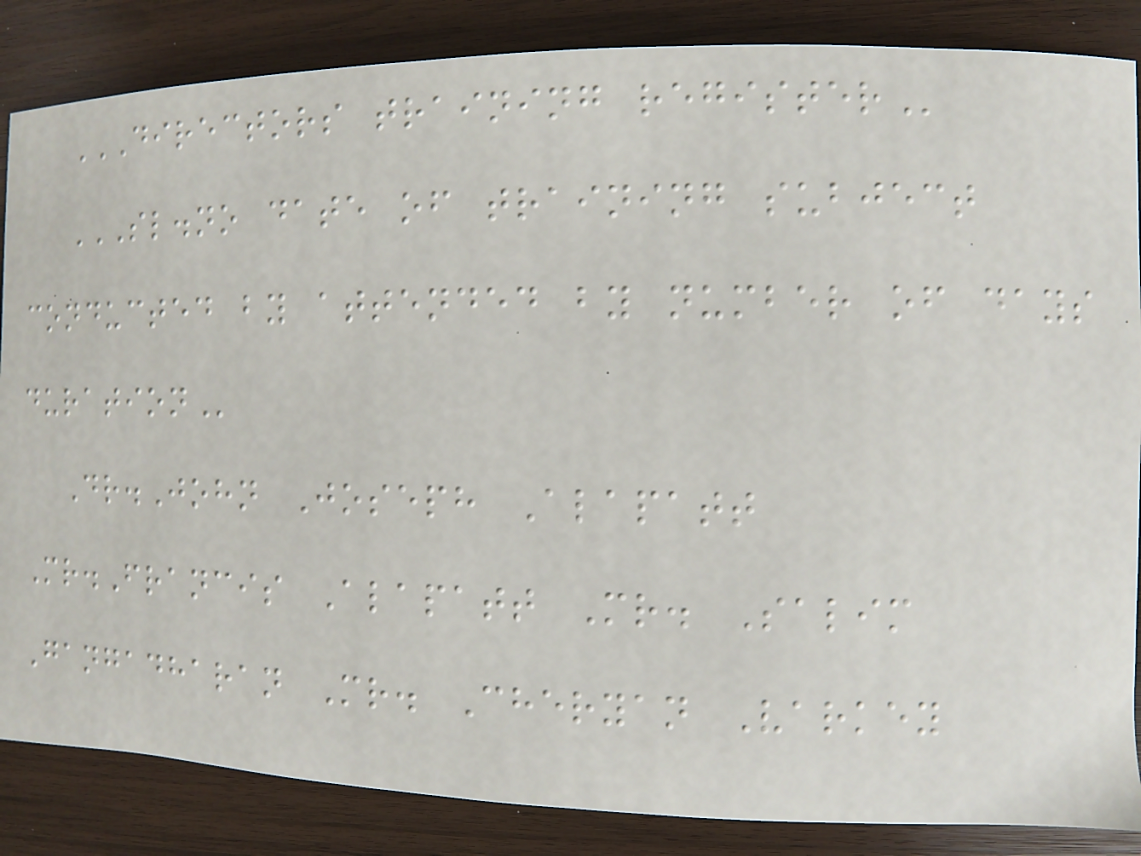DIRECTORS TRAINING REGISTER
SL.NO DATE OF TRAINING SUBJECT
CONDUCTED BY ATTENDED BY NUMBER OF DAYS
DURATION
Dr.John Joseph Alapatt
Mr.Francis Alapatt Mr. Salim
Gangadharan Mr. Cheryan Varkey
